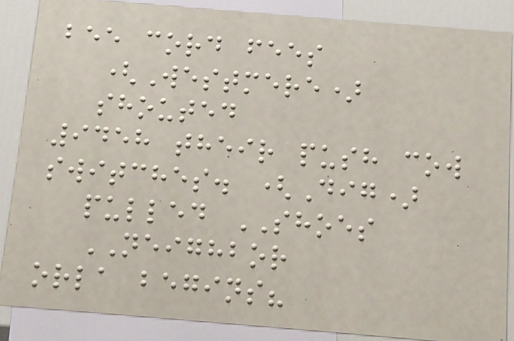bee cord fees
(Westmere)
shouted
9458 their push cow
switches. (Dig)
pulled SHOES
NEIGHBOR
orla begins?
